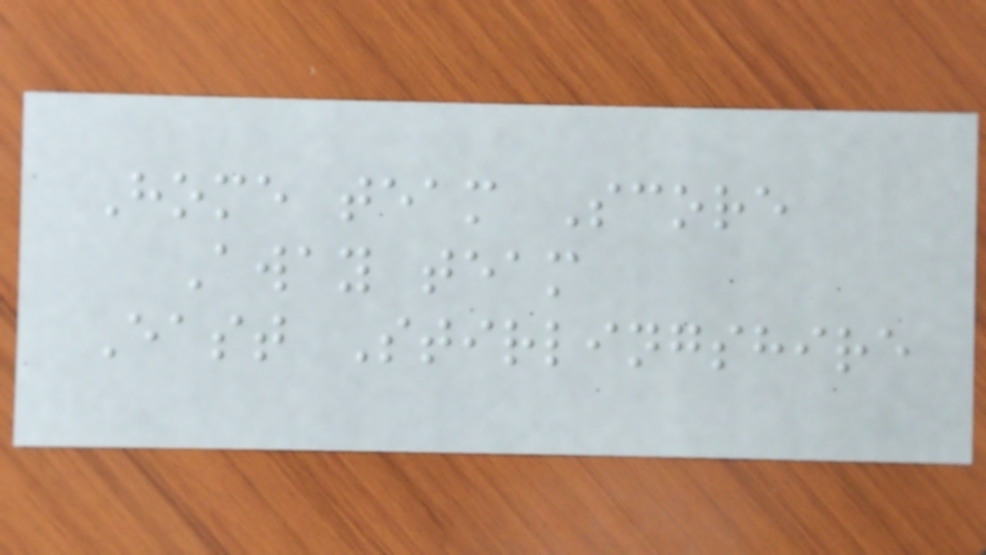Home team Score
Away team
East Stirlingshire
